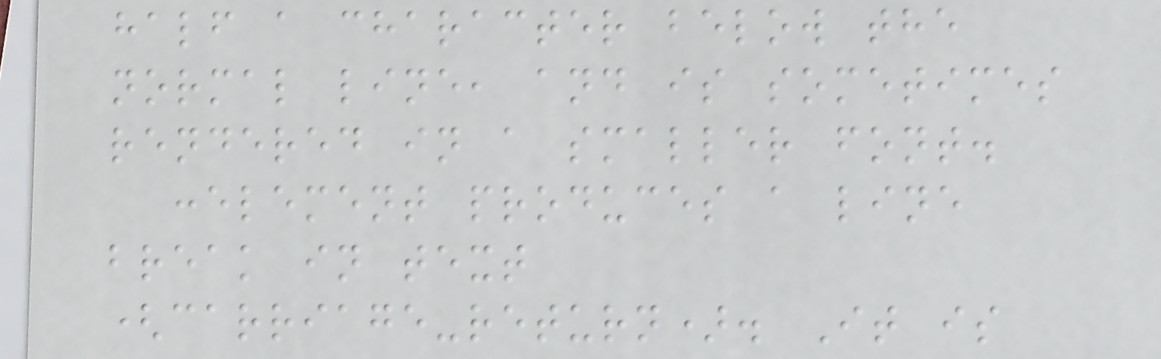half a character below the
normal line, and is sometimes
rendered in a smaller font.
:element produces a line
break in text
(carriage-return). It is
